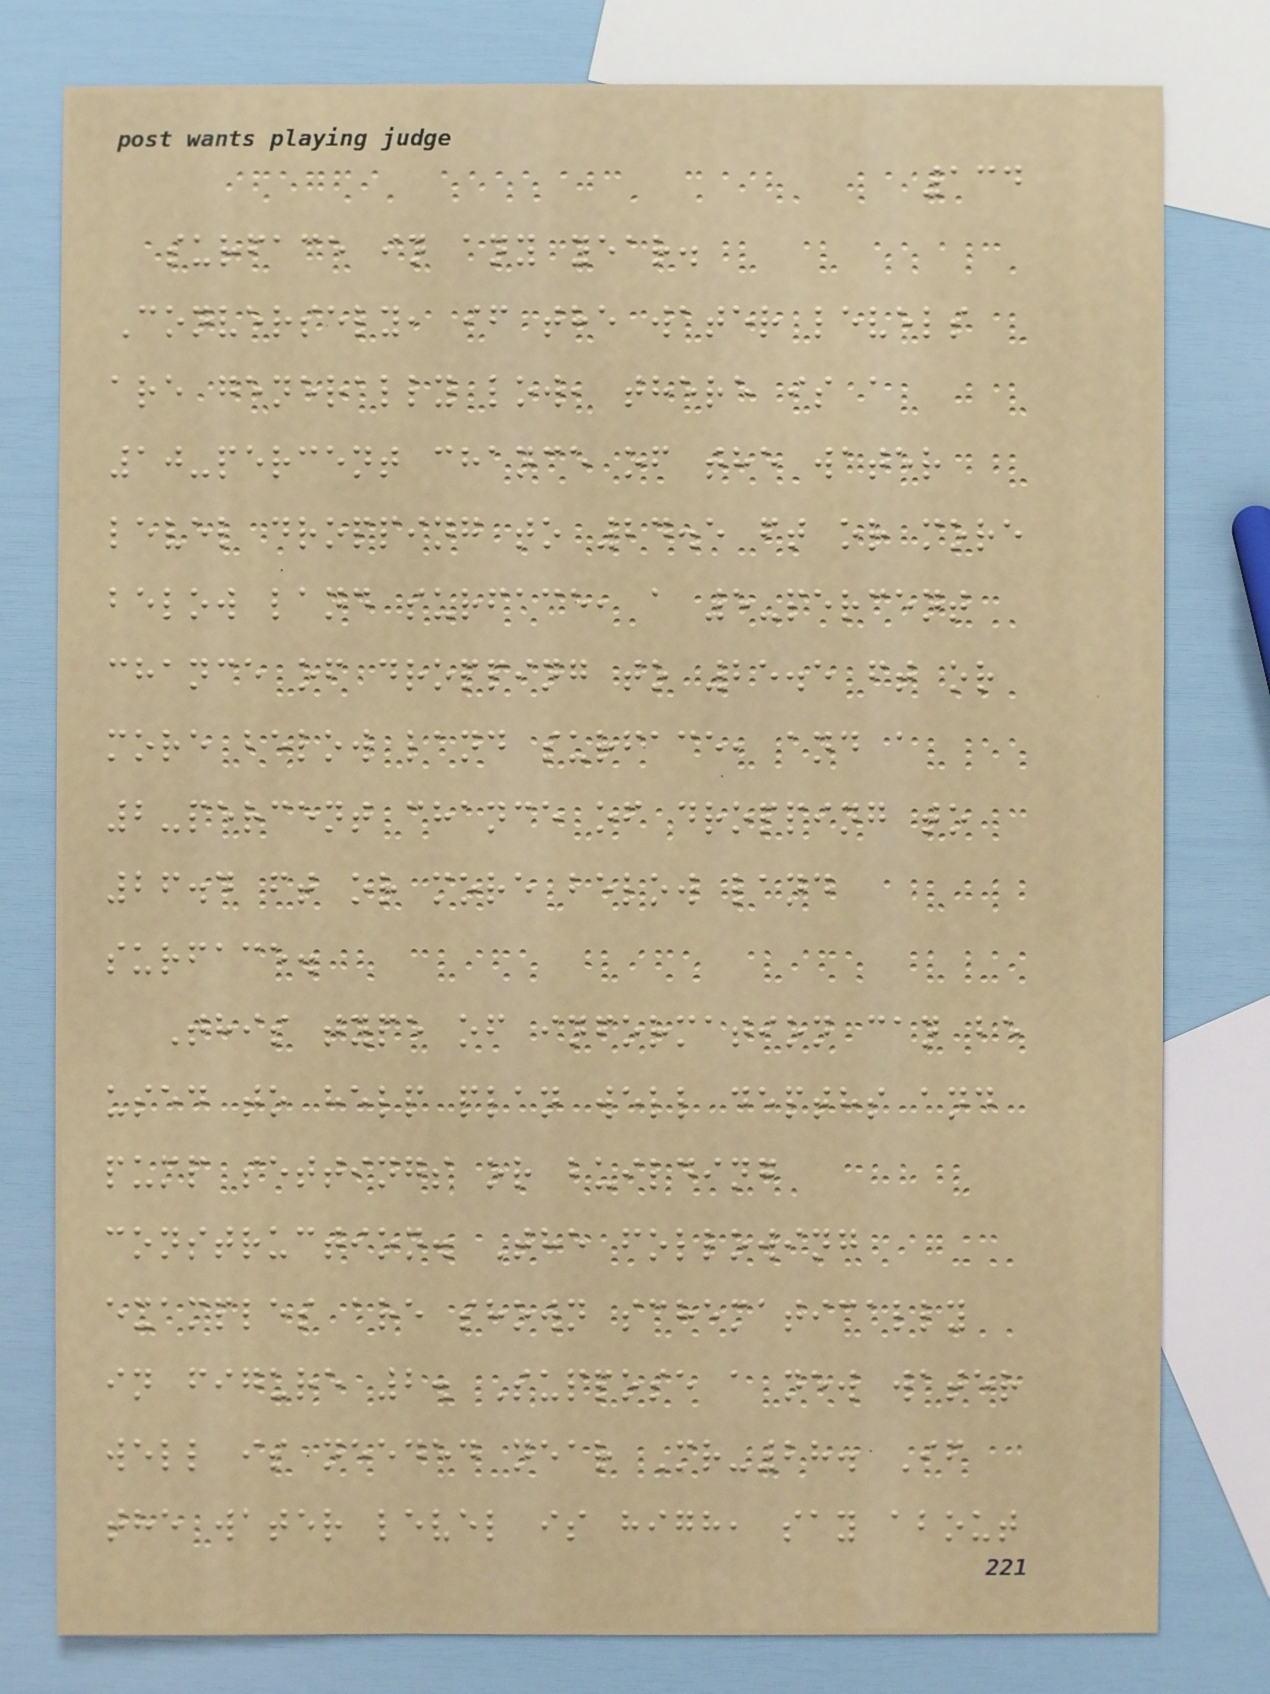134
surface in any year.
Conversely, if the water levels
are generally low, there is a
10-percent chance of the water
level dropping to 24.5 ft or more
below land surface, a 5-percent
chance of dropping to 25.5 ft or
more below land surface, and a
2-percent chance of dropping to
26.4 ft or more below land
surface.
This type of information can be
used to help plan well depths and
pump settings or building
construction. The following
examples are shown schematically
in figure 2. Suppose a new water
well is needed near Mr-28. If
the water level is high, say about
